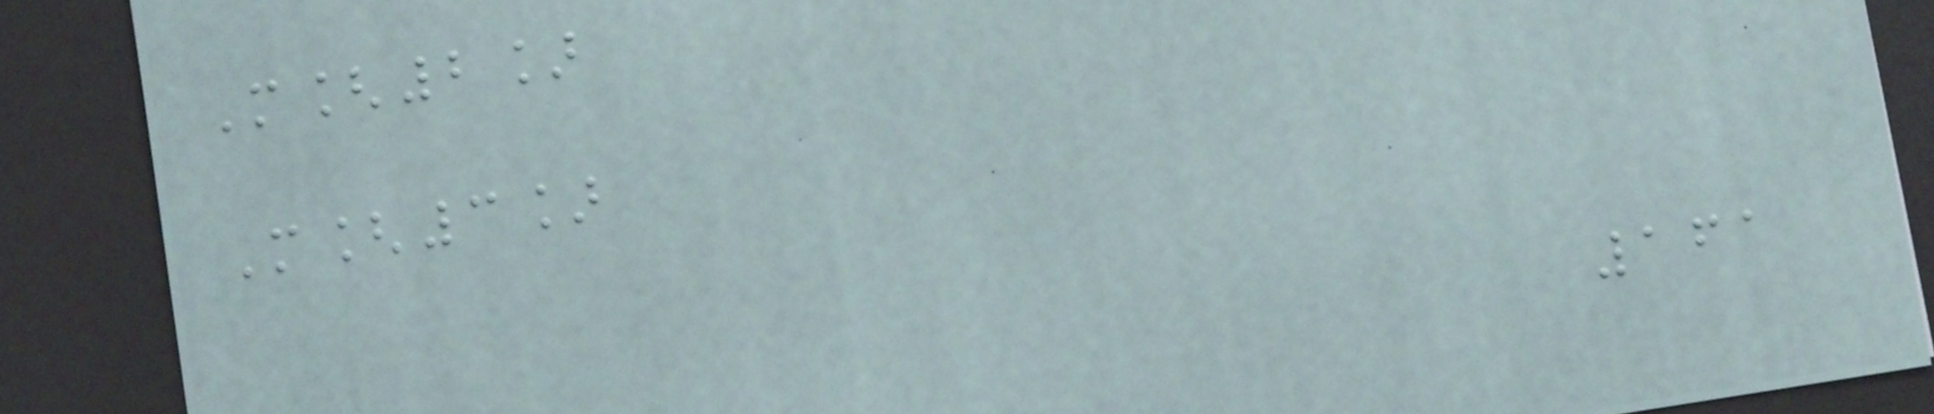M[2]
M[3]
161
